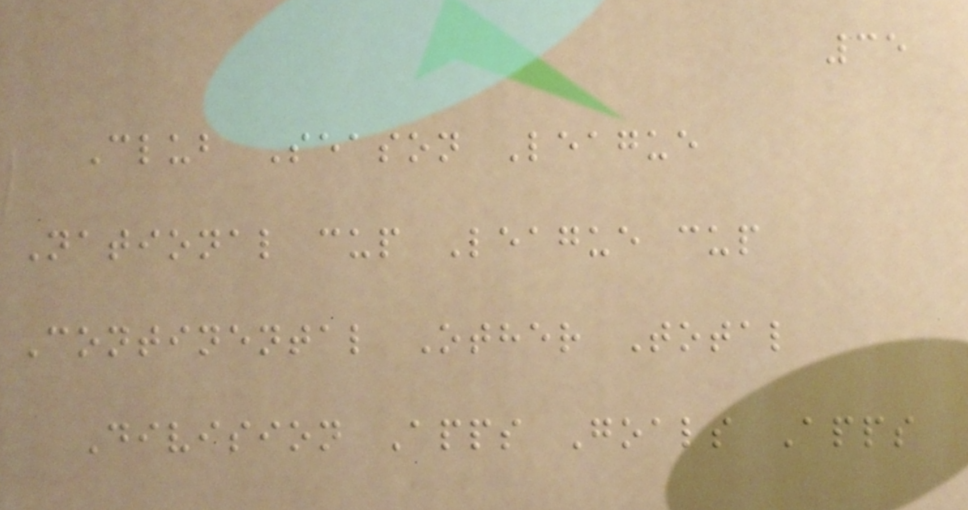35
Club Season League
National cup League cup
Continental Other Total
Division Apps Goals Apps
